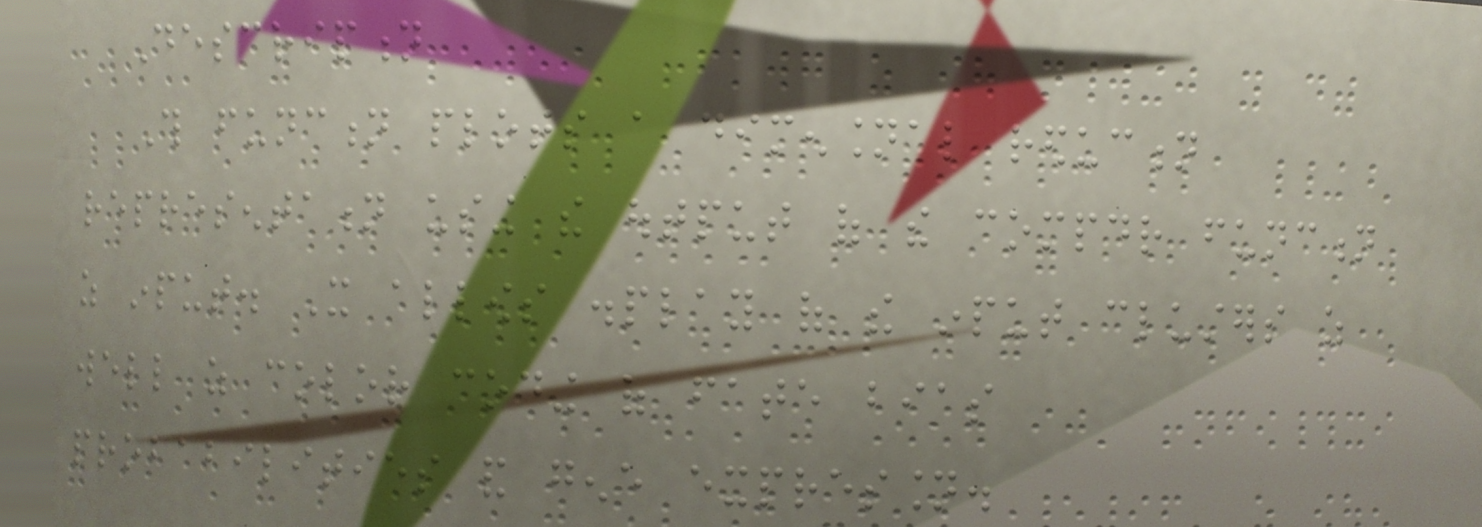Description
This function plots a dimensional reduction
representation using the output of the compdr function
as input. It allows display of the input clusters as
well as color coding of fate bias
probabilities and gene expression.
